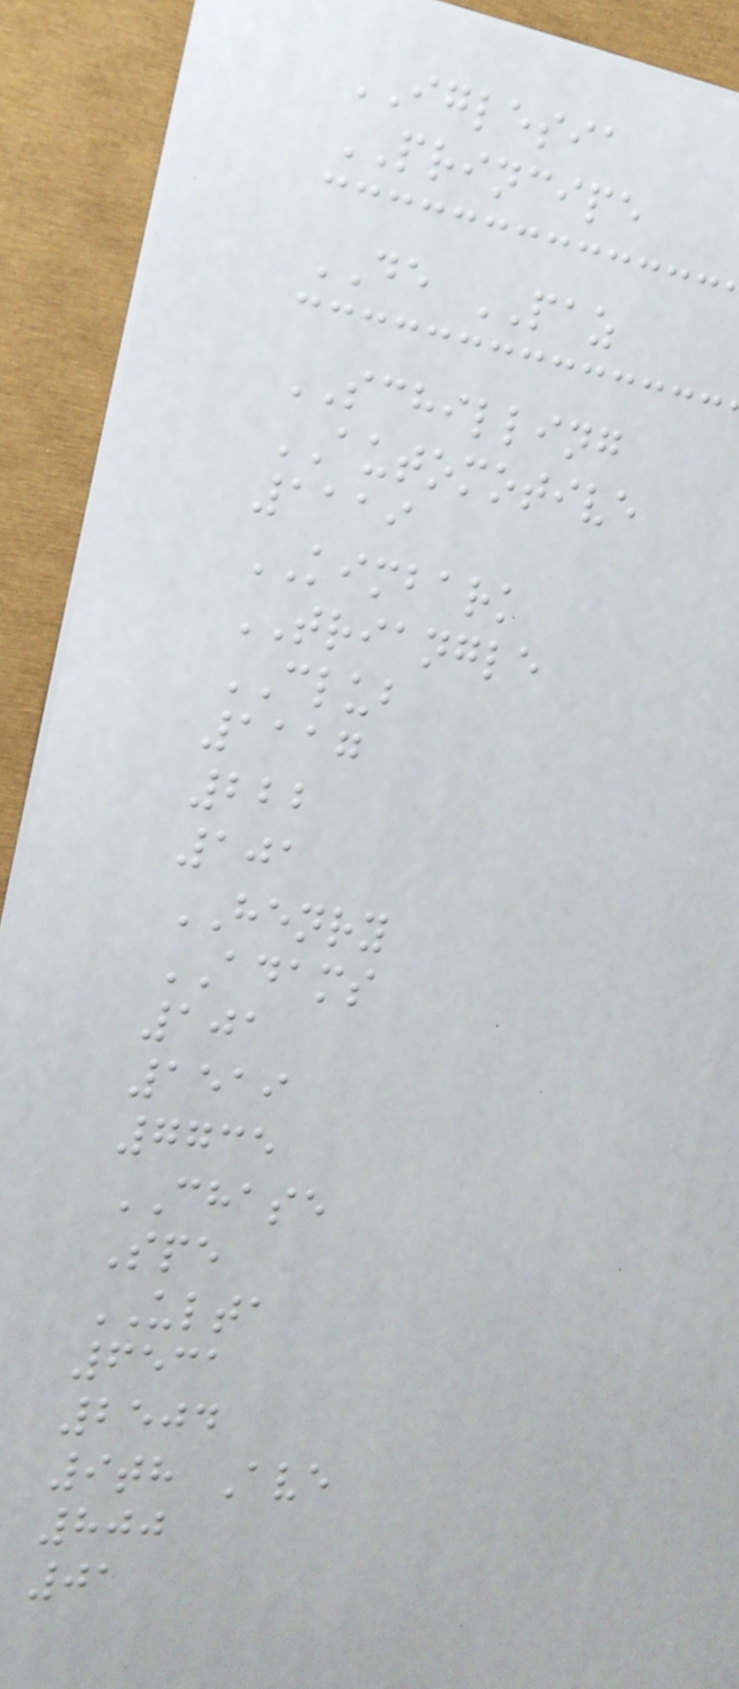IGLESIA
PRINCIPE
DE PAZ
SCHILLING
AUTOMOTIVE
1119
KIMBARK
TRIANGLE
CLUB
1117
222
101
HENRY
ADAMS
101
1519
7735
CHASE
Spe
ULTA
6531
2504
9th Ave
800
01
